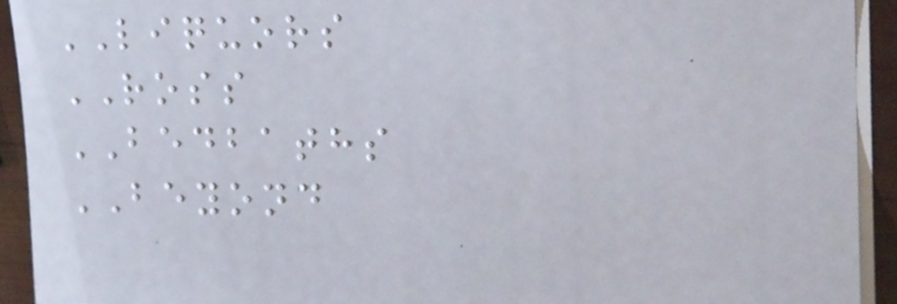LIQUORS
ROSS
BEDBATHS
BEYOND
